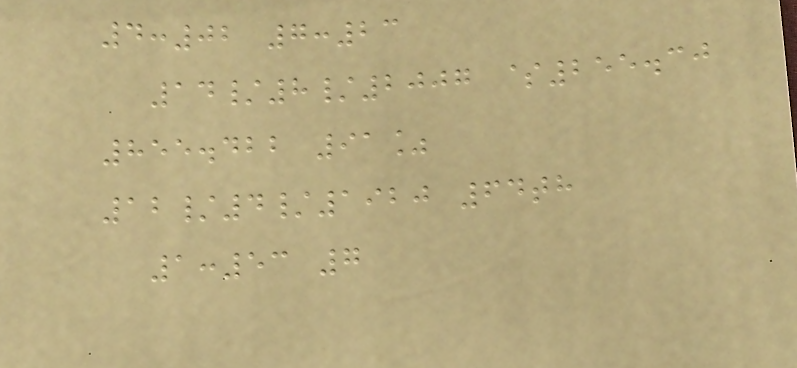4:02 7:23
14/8/2007 $255.30
855.422 91%
12/4/1920 64th
1:53 7
